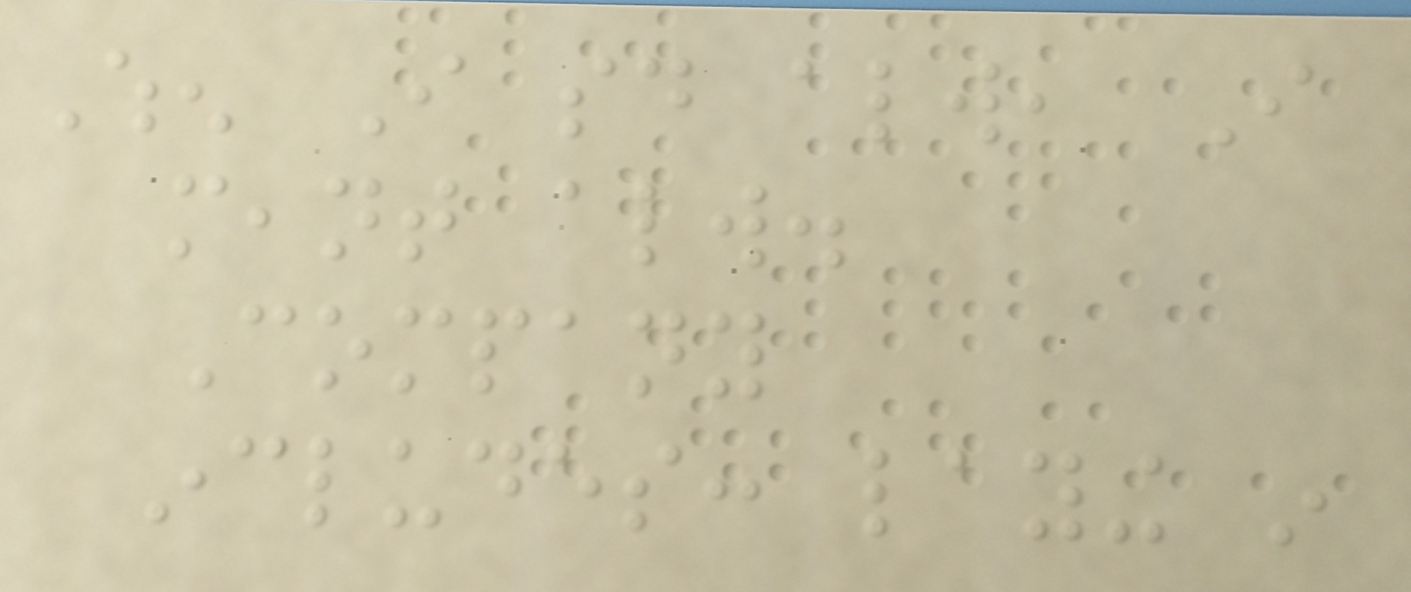When I said always, I
meant always.
Company
includes: laying in
